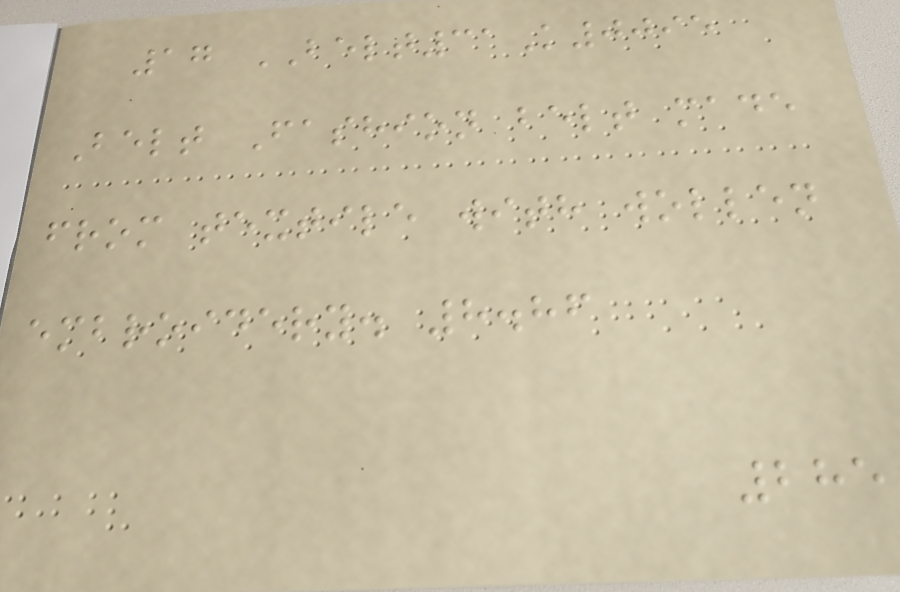17 BELT31K0095
Belt Fashion belt made
from textile with wollen
embroidery. 8.86
285
